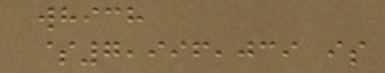which
$7,996,039 is
